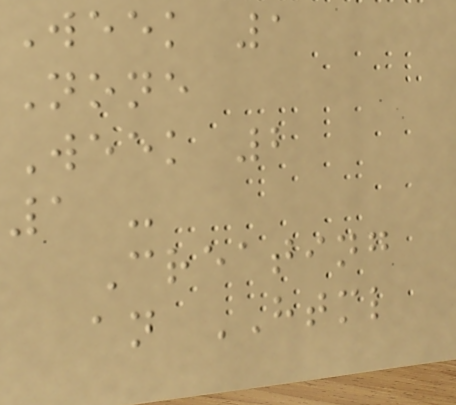Week 1
None
Week 2
1 -
Creating
an HTML
